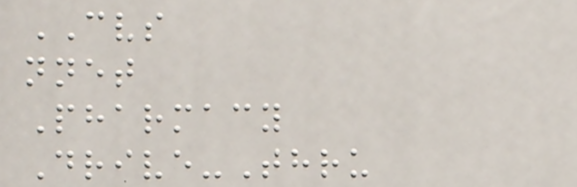CVS
nnet
Pharmacy
Drive-Thru
